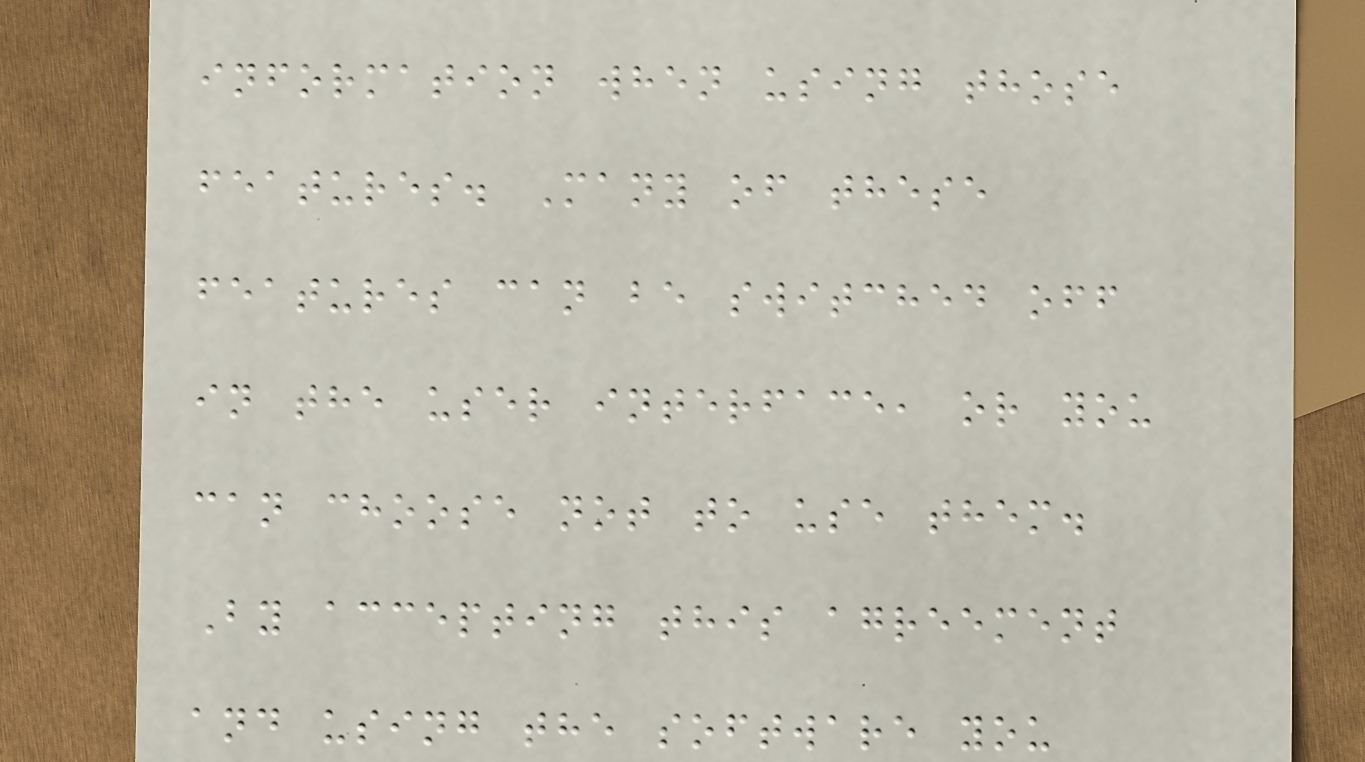information when using those
features. Many of these
features can be switched off
in the user interface, or you
can choose not to use them.
By accepting this agreement
and using the software you
